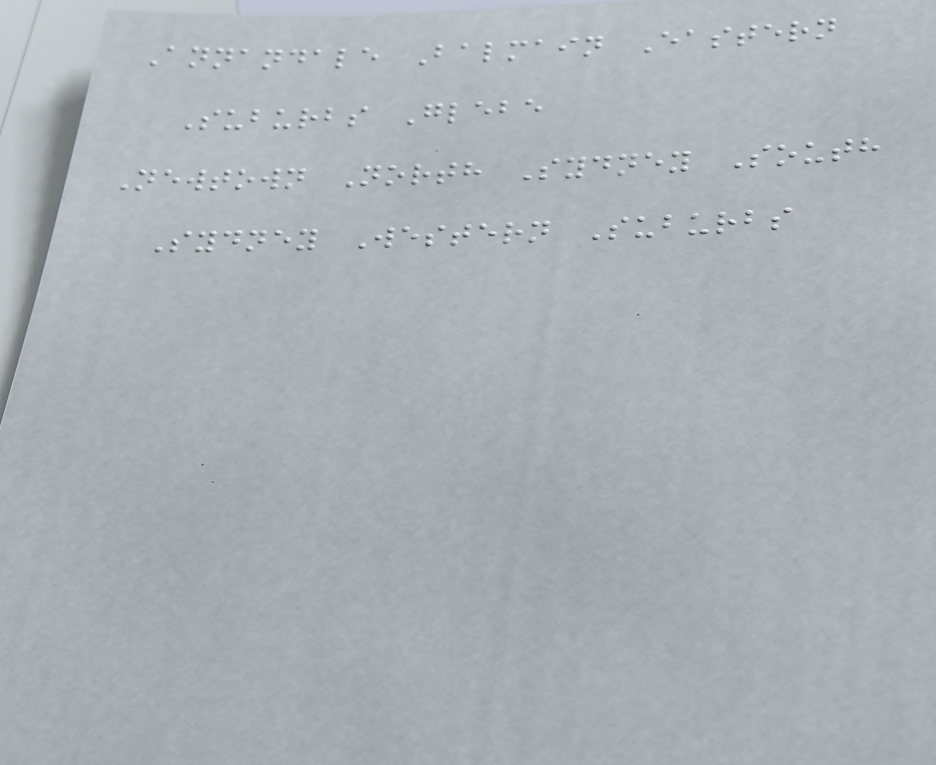Annandale Balmain Eastern
Suburbs Glebe
Newtown North Sydney South
Sydney Western Suburbs
